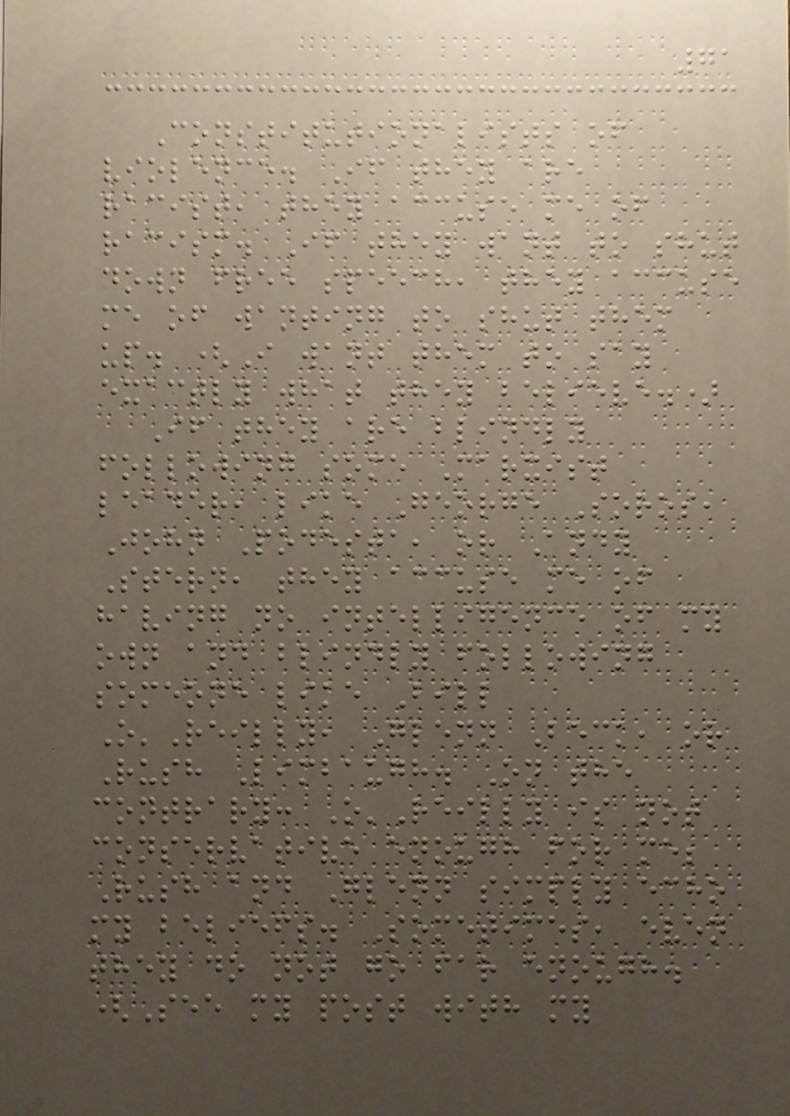71
Constitutionalists of
violence. If they are
racist, they accuse me of
racism. If they want to shut
down free speech, they accuse
me of wanting to shut them
up. (I want them to say
exactly what they believe.)
If they are blindly
following some Marxist
leader, like George Soros,
John Podesta, or Andy
Stern, they accuse me of
having no intelligence of my
own and blindly following
someone like Bill
O'Reilly, Glenn Beck, or
Rush Limbaugh. On the
contrary: O'Reilly is not
conservative enough for me;
Rush and Glenn simply echo
my beliefs. Sometimes, even
they do not go far enough.
(See my post with my
